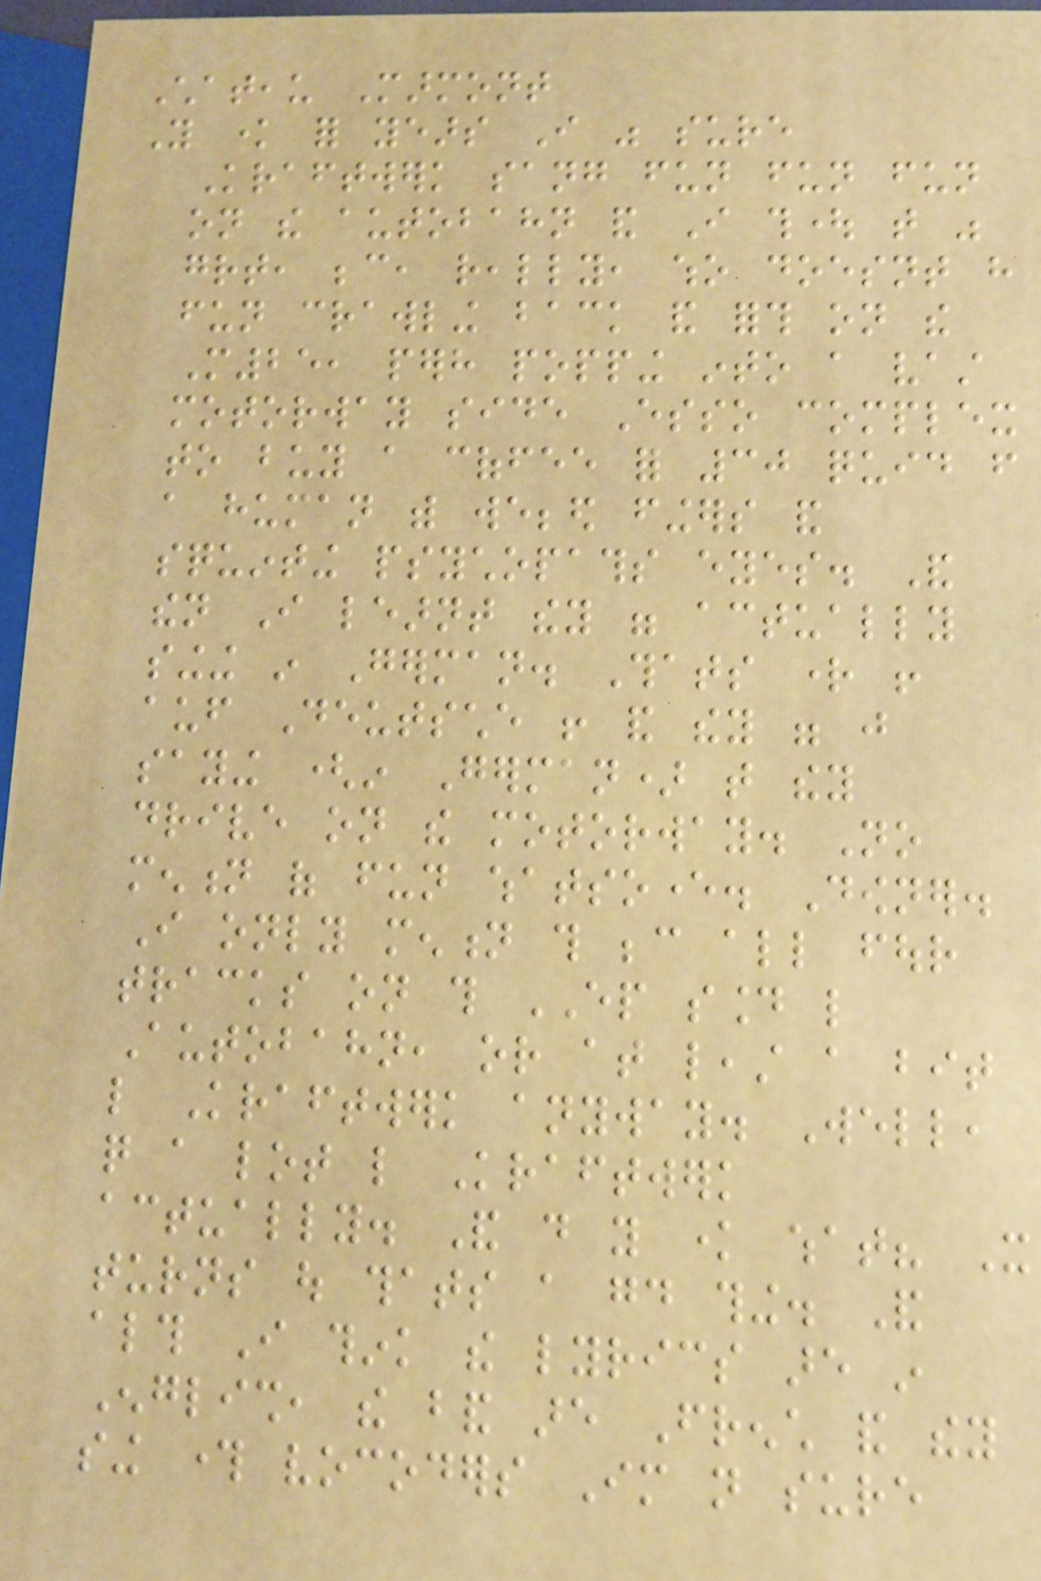Chateau Marmont
You know for years I was sure
Kraftwerk sang fun fun fun
on the autobahn and I thought that was
great, because, really, who doesnt have
fun crawling back and forth on the
M25, perhaps popping into a vast
motorway side Esso complex
to buy a coffee for 30 quid from
a human with webbed fingers and
squinting psychopaths eyes. And
then I learnt they were actually
singing in German. Thats right !
auf Deutsche ! and they were just
saying (in German) that they
drive on the motorway. No
mention of fun whatsoever. Downer.
I only mention this because all four
tracks on this EP sound like
Autobahn, or at least a bit
like Kraftwerk anyway. Well,
quite a lot like Kraftwerk
actually. And do you know what? It
turns out thats a good thing. And
although I think the lyrics are in
English, the band are French and they
sing through vocoders Im not sure
